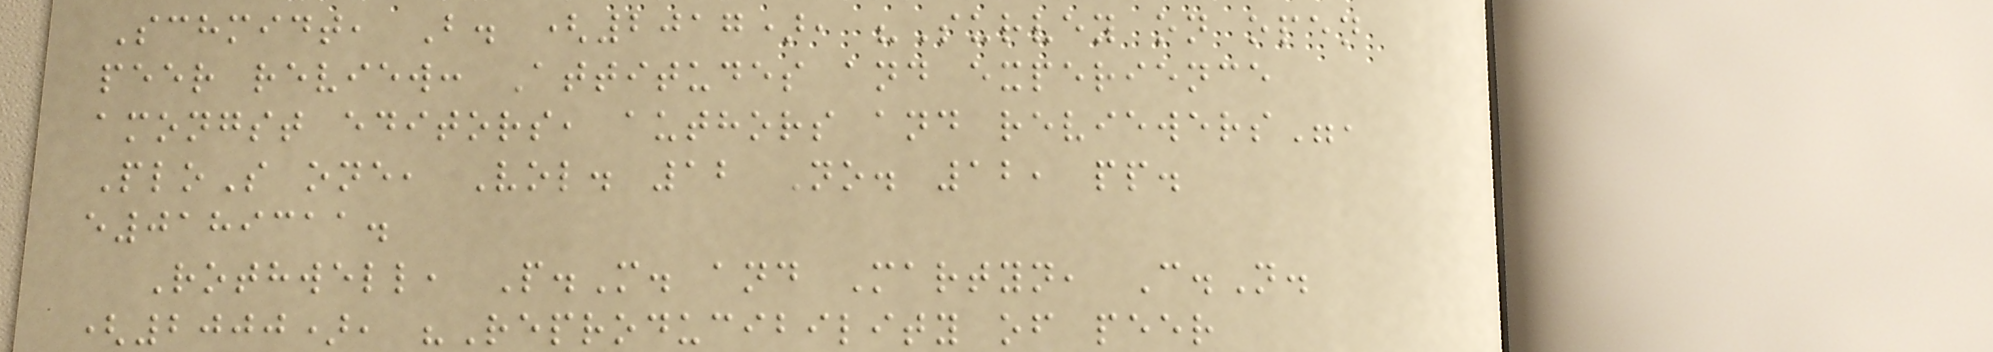Schmidt, B. (2017), "Survey on open
peer review: Attitudes and experience
amongst editors, authors and reviewers",
PloS one, Vol. 12 No. 12, pp.
e0189311.
Rothwell, P.M. and Martyn, C.N.
(2000), "Reproducibility of peer
